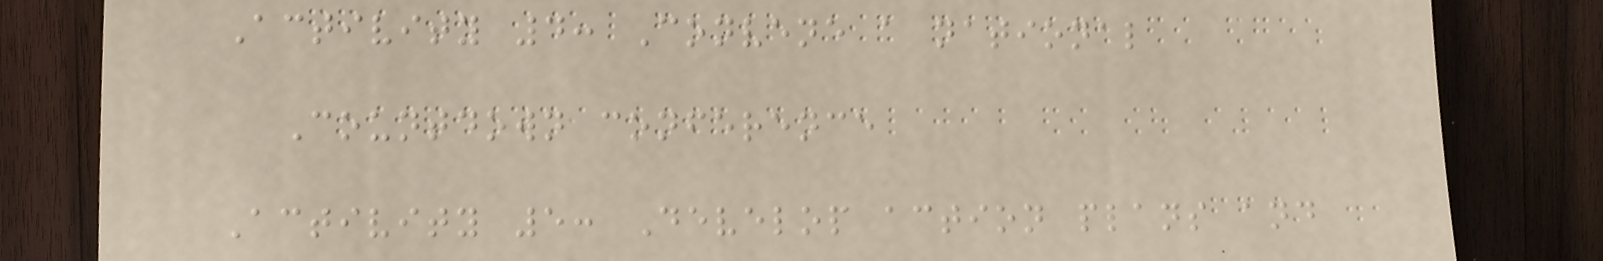Activity 4: Convene a national
Countdown conference
Activity 5: Develop action plans and
